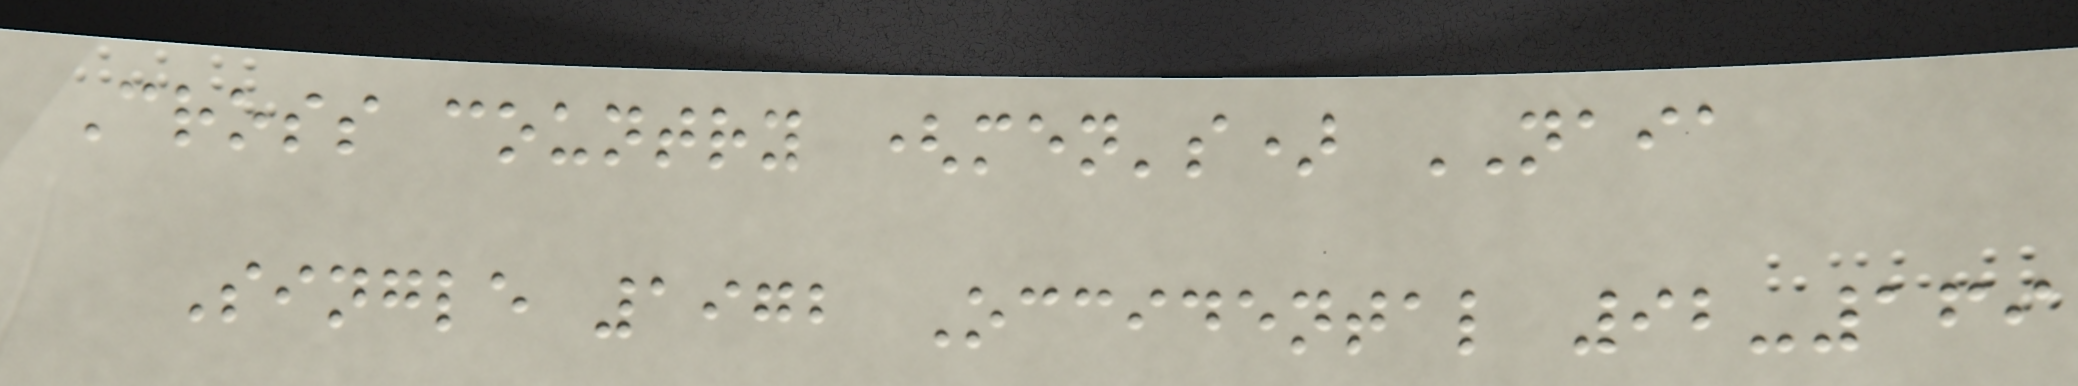Cross country (men's) NAIA
Single 1972 Occidental 92-169
